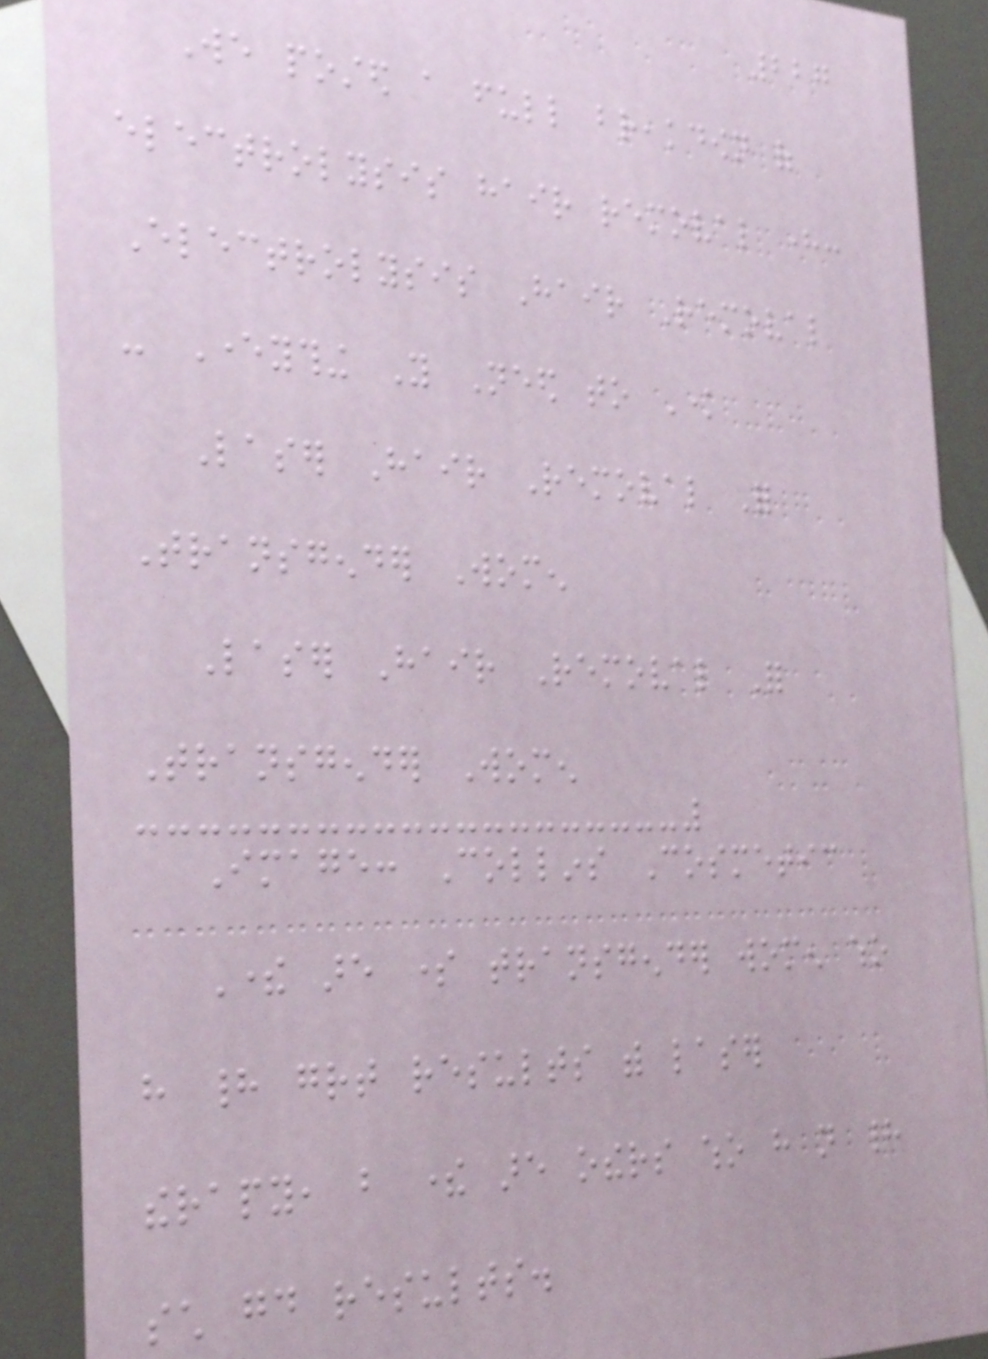227
We posted a full breakdown of
electrolysis hair removal here:
Electrolysis Hair Removal
- Everything You Need to Know
Laser Hair Removal For
Transgender Women
Laser Hair Removal For
Transgender Women
Image: Collins Cosmetic
There are some transgender women who
have had great results with laser
therapy, but there are others who have not had
such good results.
